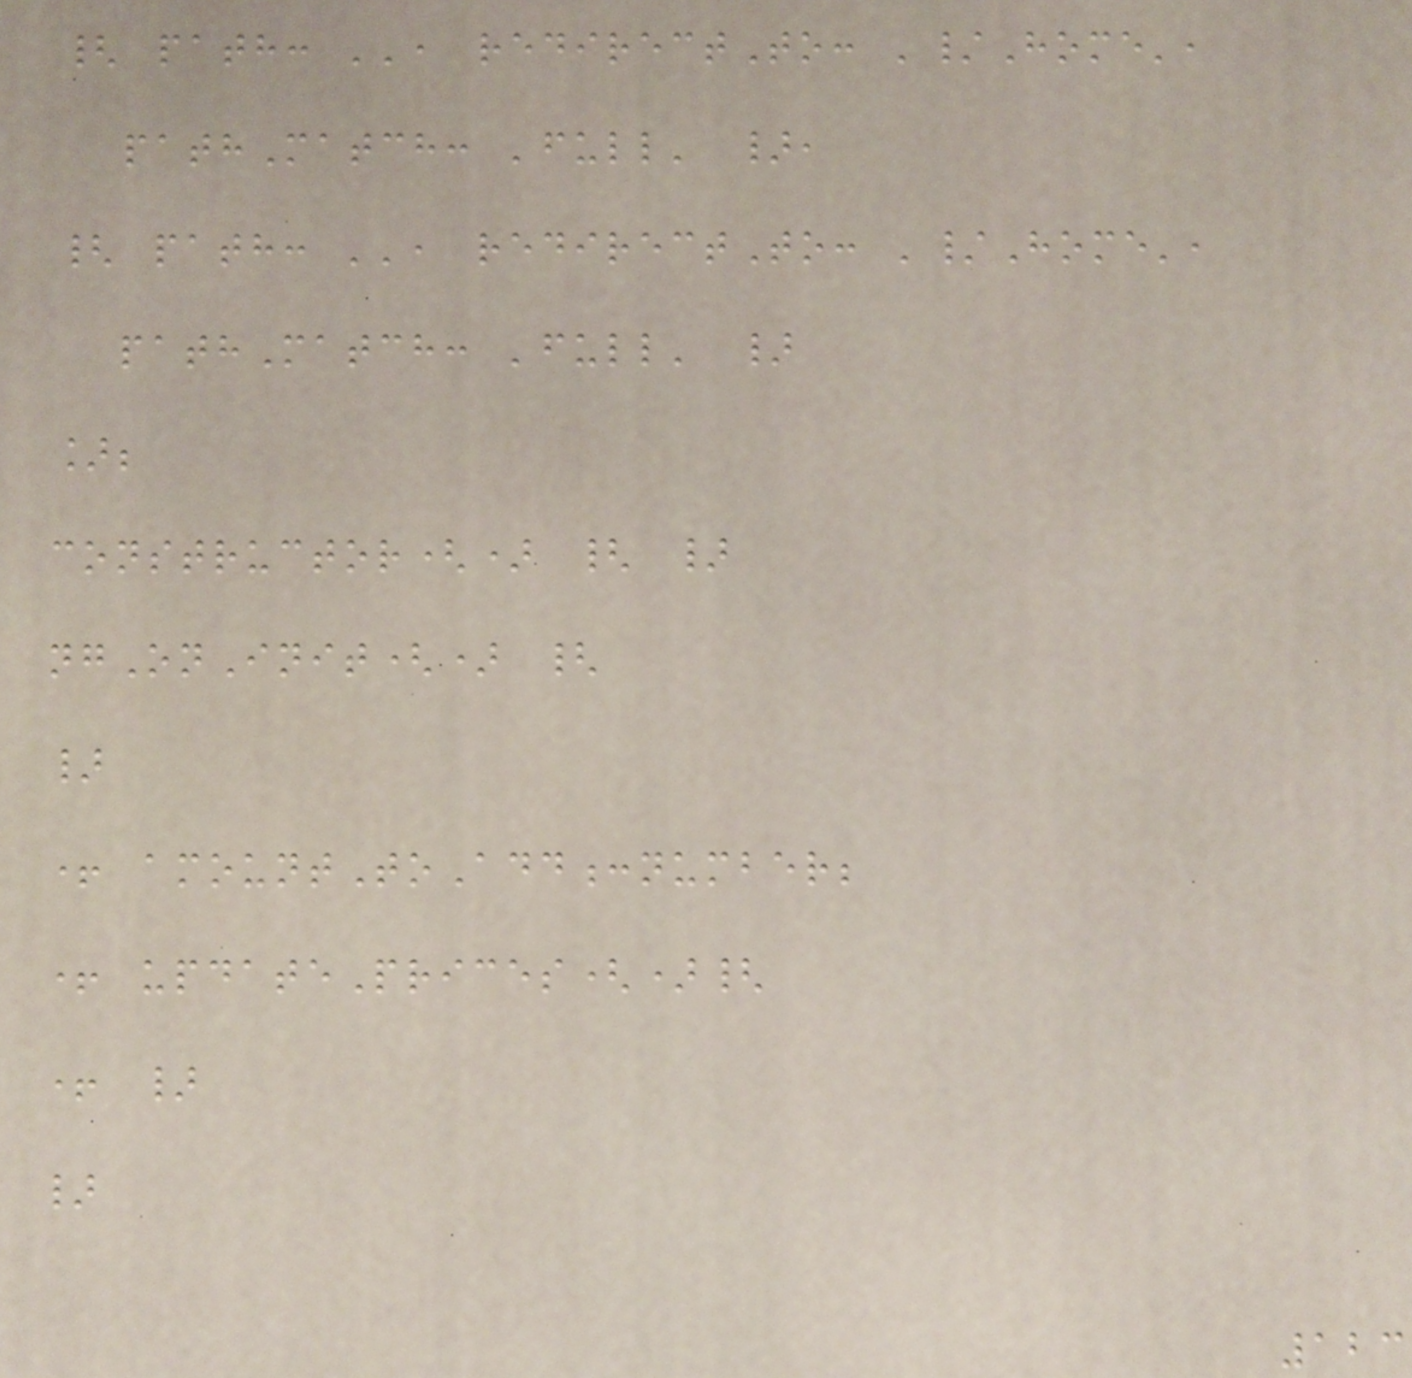{ path: '', redirectTo: '/Home',
pathMatch: 'full' },
{ path: '', redirectTo: '/Home',
pathMatch: 'full' }
];
constructor() { }
ngOnInit() {
}
+ amountToAdd:number;
+ updatePrices(){
+ }
}
123
